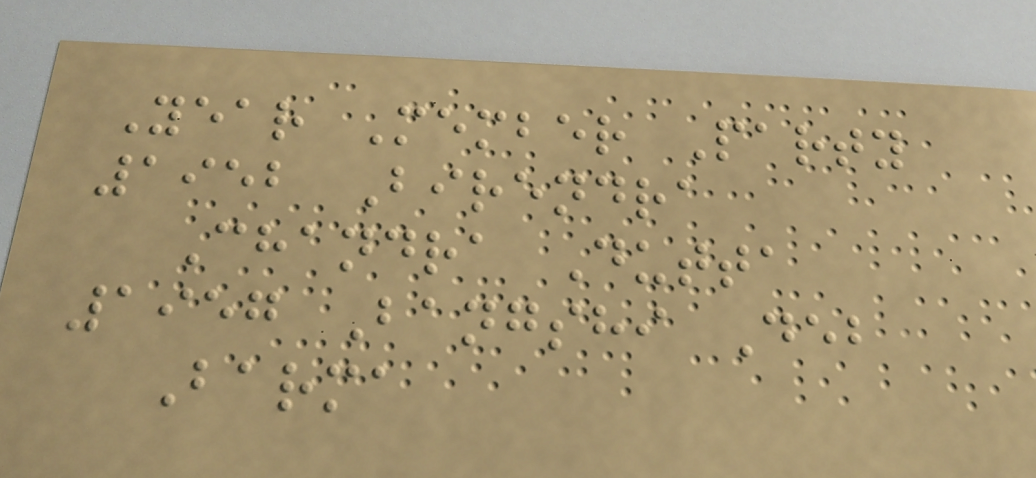Year Member Party
1952 Birendra
Chandra Dutta
1957 Bangshi Deb
Barma
